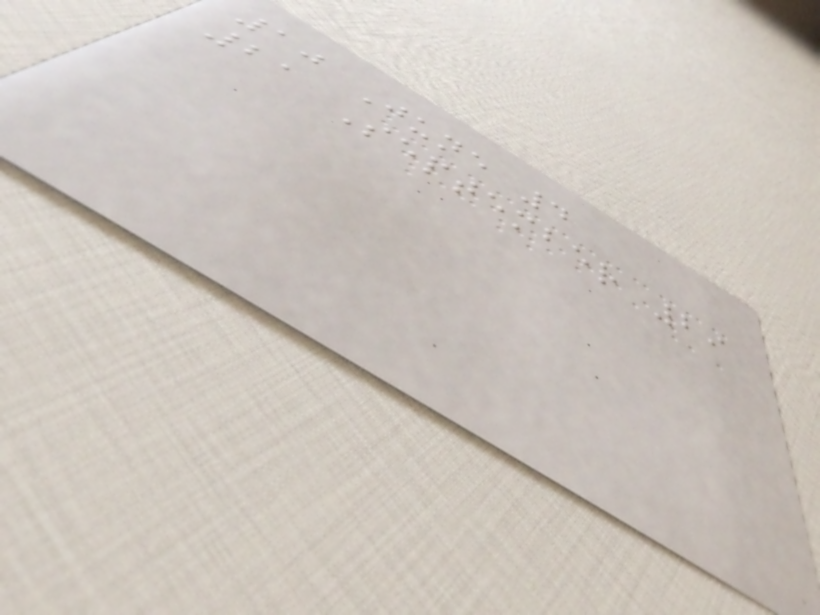10 June 4
21 September 29
